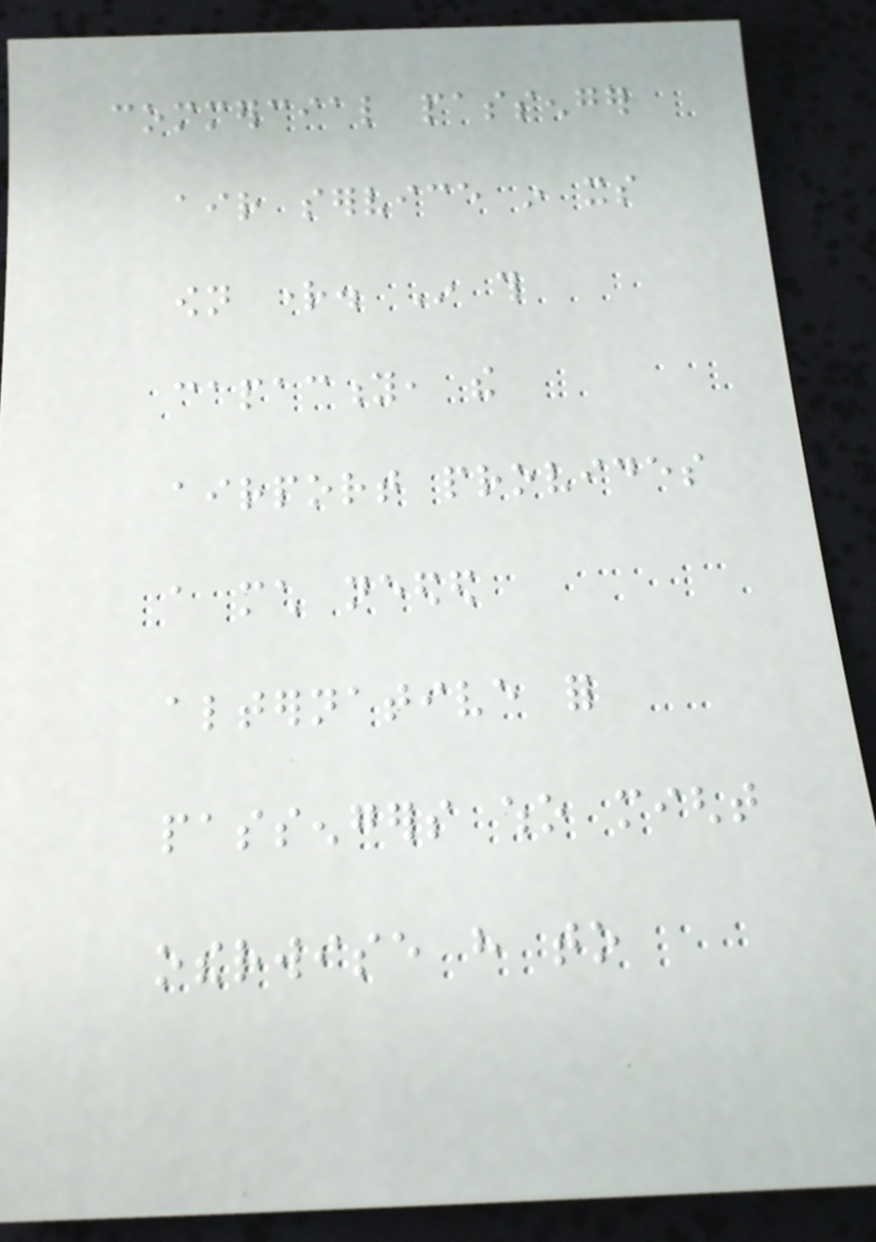commercial passenger
air service in its
own right. In this
capacity, the
airport provides
a much needed
alternative for
passengers who might
otherwise have to
